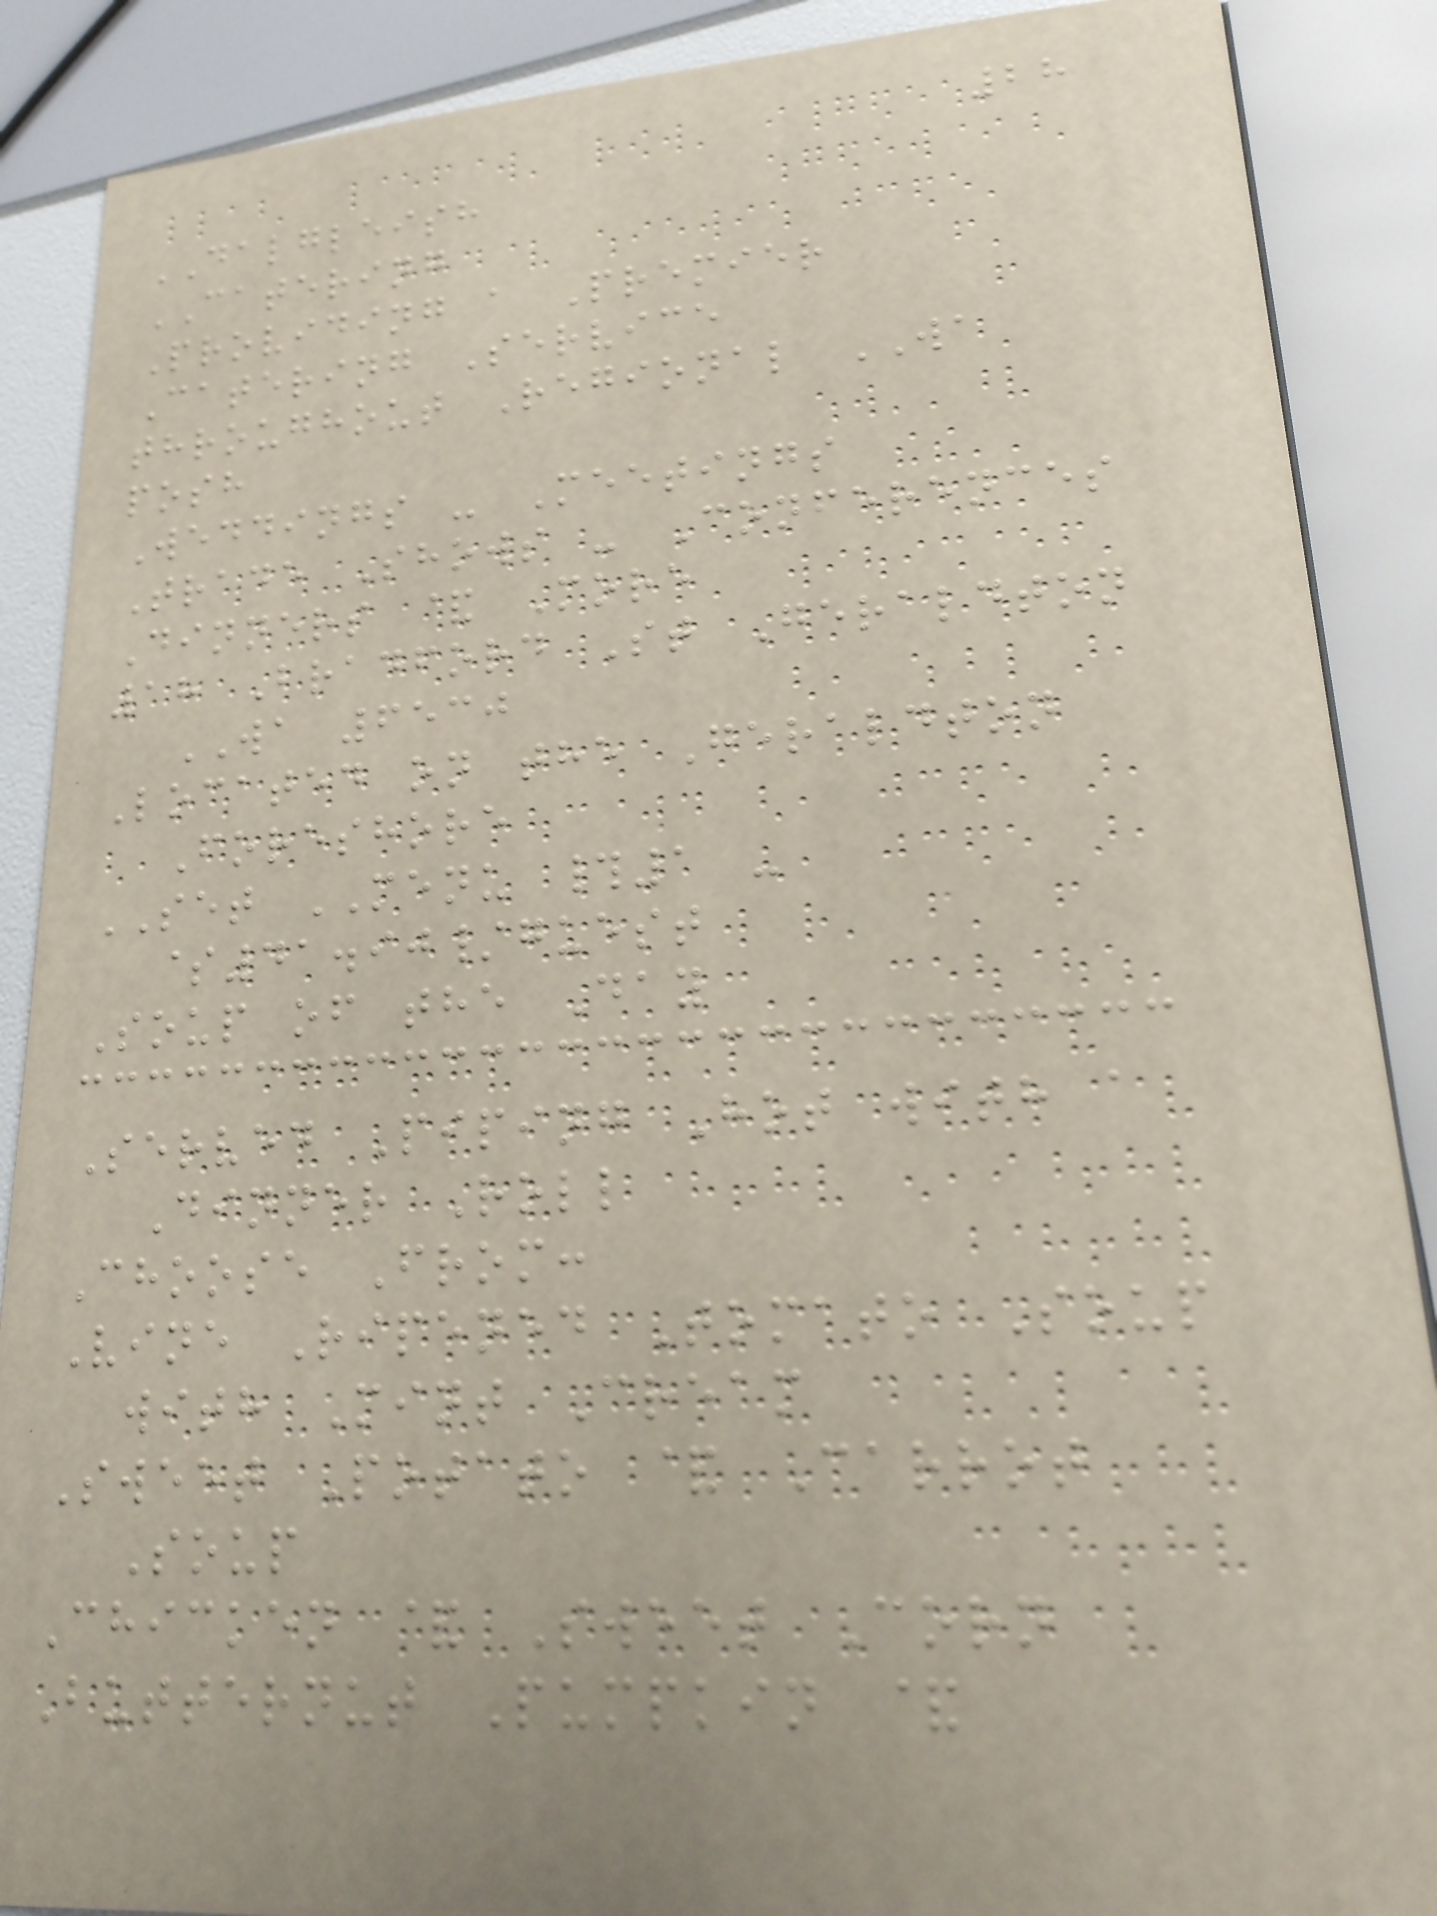28
DALGLEISH
CATERING
Providing a Premier
Catering Service
throughout Regional WA
posh
Weddings - Meetings
Trade Shows - Conferences
Dinners & More
18 Bradford St Geraldton
WA 6530
Located on the Geraldton
Foreshore
SET MENU #1 -
$41.90/guest
Soup of the Day
Served Piping Hot with a
Dinner Roll
Choose From:
Vine Ripened Tomato Soup
with Mint Cream
Sweet Potato & Carrot
Soup
Chicken & Sweet Corn
Butternut Pumpkin &
